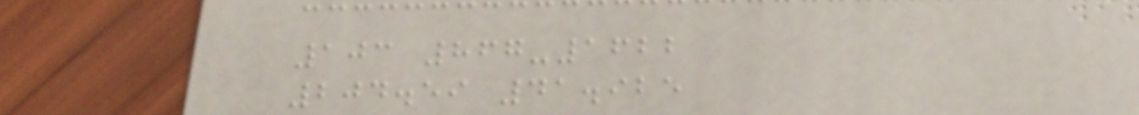103 867-1622
204.59 41.925
